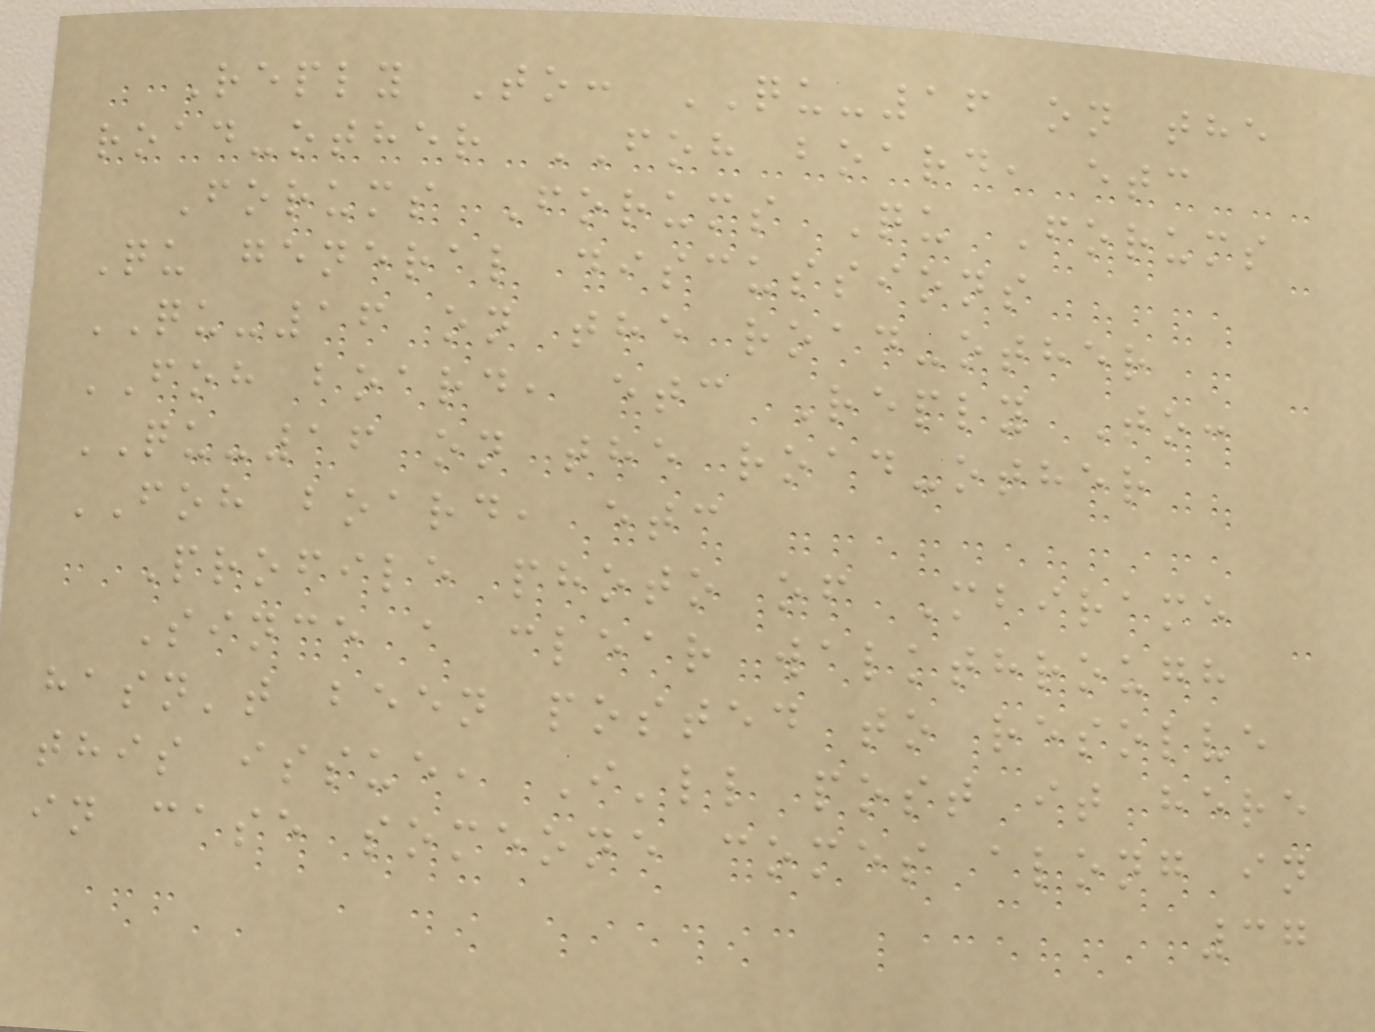Reply To: QU-16 on the
road-other FOH board, etc
Forums Forums Qu Forums
Qu general discussions
QU-16 on the road-other
FOH board, etc Reply To:
QU-16 on the road-other
FOH board, etc
Profile photo of Mbirame
Since a clear walkthrough
hasn't been posted to resolve
this issue, I'll post it here
in case someone comes along in
37
